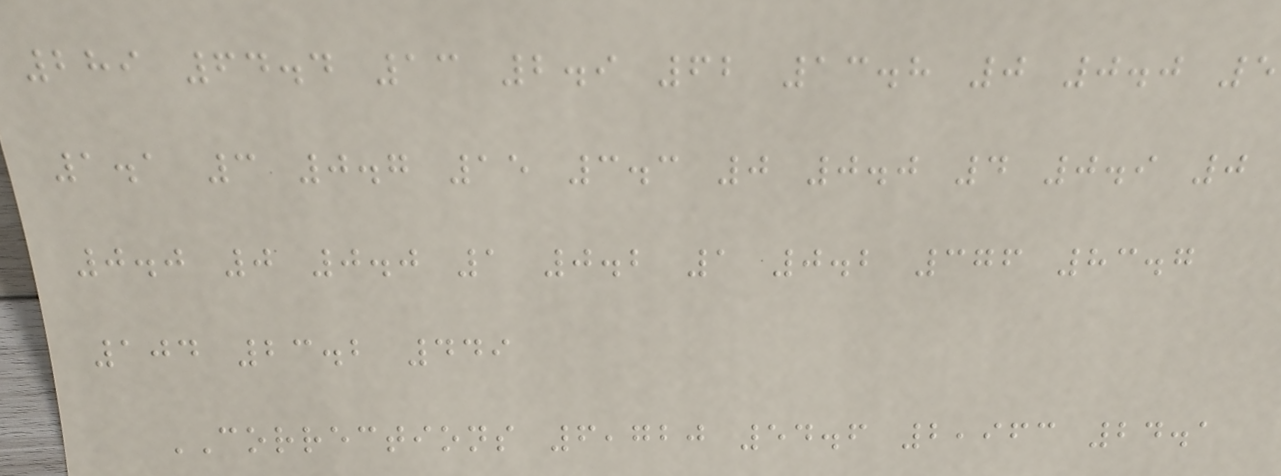289 64.4 13 2.9 62 13.8 0 0.0 5
1.1 3 0.7 15 3.3 0 0.0 4 0.9 0
0.0 0 0.0 1 0.2 1 0.2 376 83.7
104 23.2 449
CORRECTIONS 6,720 54.6 2,963 24.1
